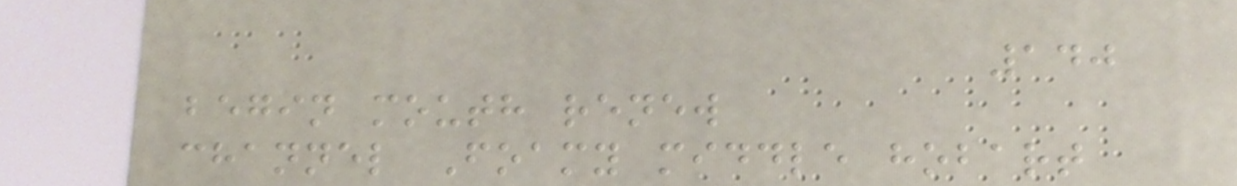140
begin mouth renew
channel Foamy middle hobart
